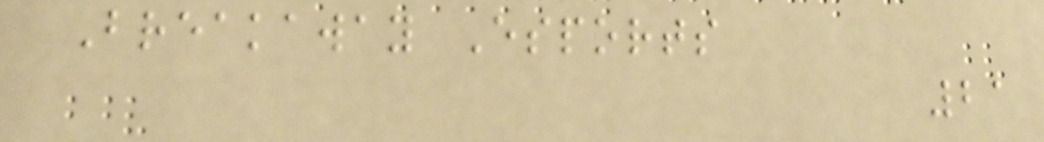Breakaway Esports
21
